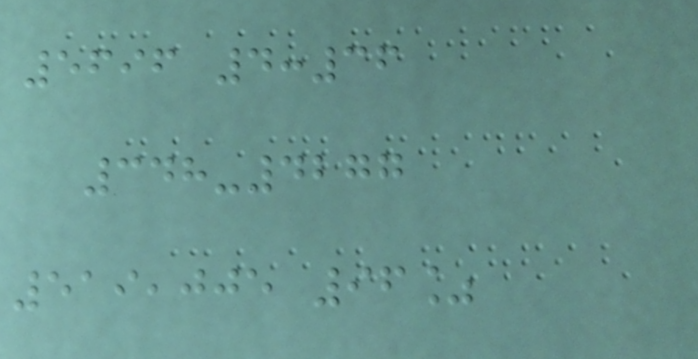5696 4:36
348-4277
519,005 96%
